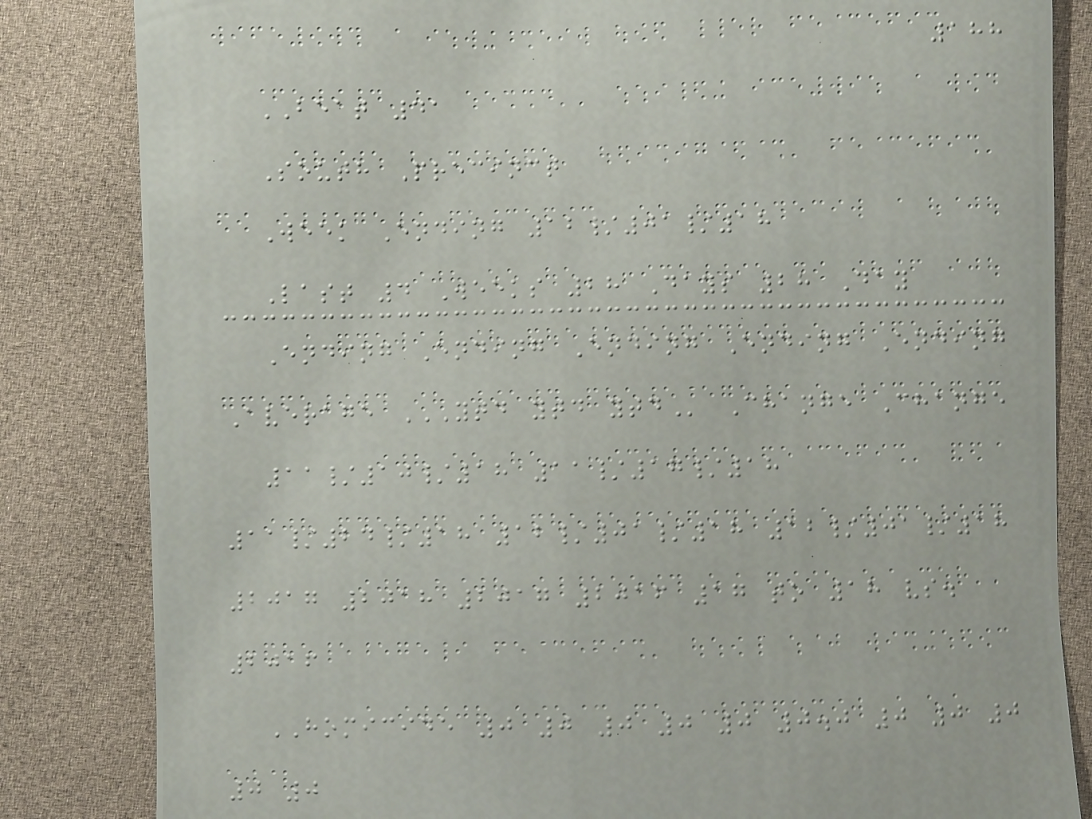188
BEAT 41
South Precinct
Week Ending 12/01/18
Last 4 Weeks 28 Days 28 Day
Ending Ending Ending Ending Ending
Average YTD YTD YTD Change Change
11/10/18 11/17/18
11/24/18 12/01/18 12/01/18
2017 2018 2017 2016 17 to 18 vs.
2016
HOMICIDE 0 0 0 0 0 0.0 0 0 0
0 0
